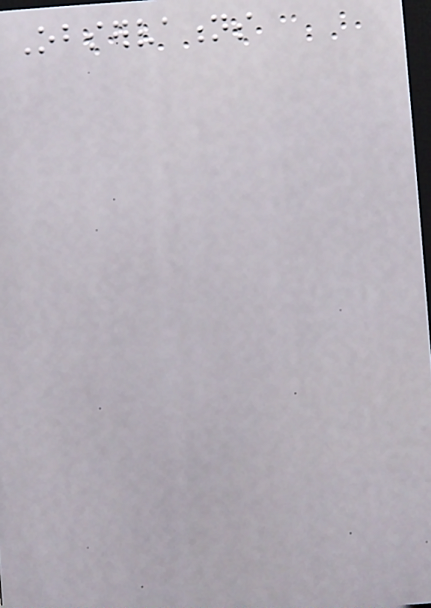Observations
